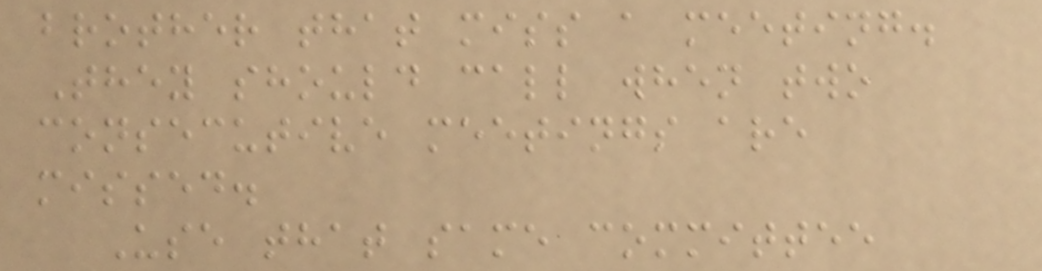brother that miss a meeting.
They should call when two
consecutive meetings are
missed.
Use that same committee
